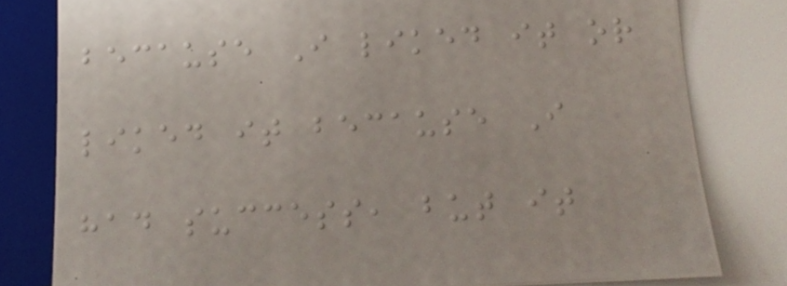because I liked it or
liked it because I
had success, but it
